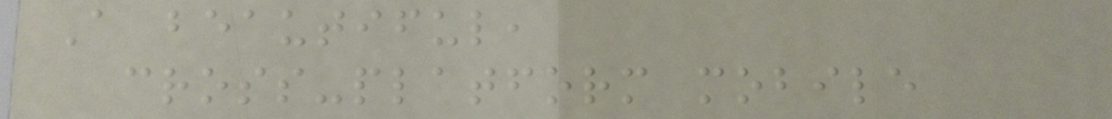A beautiful,
cross-platform mobile
